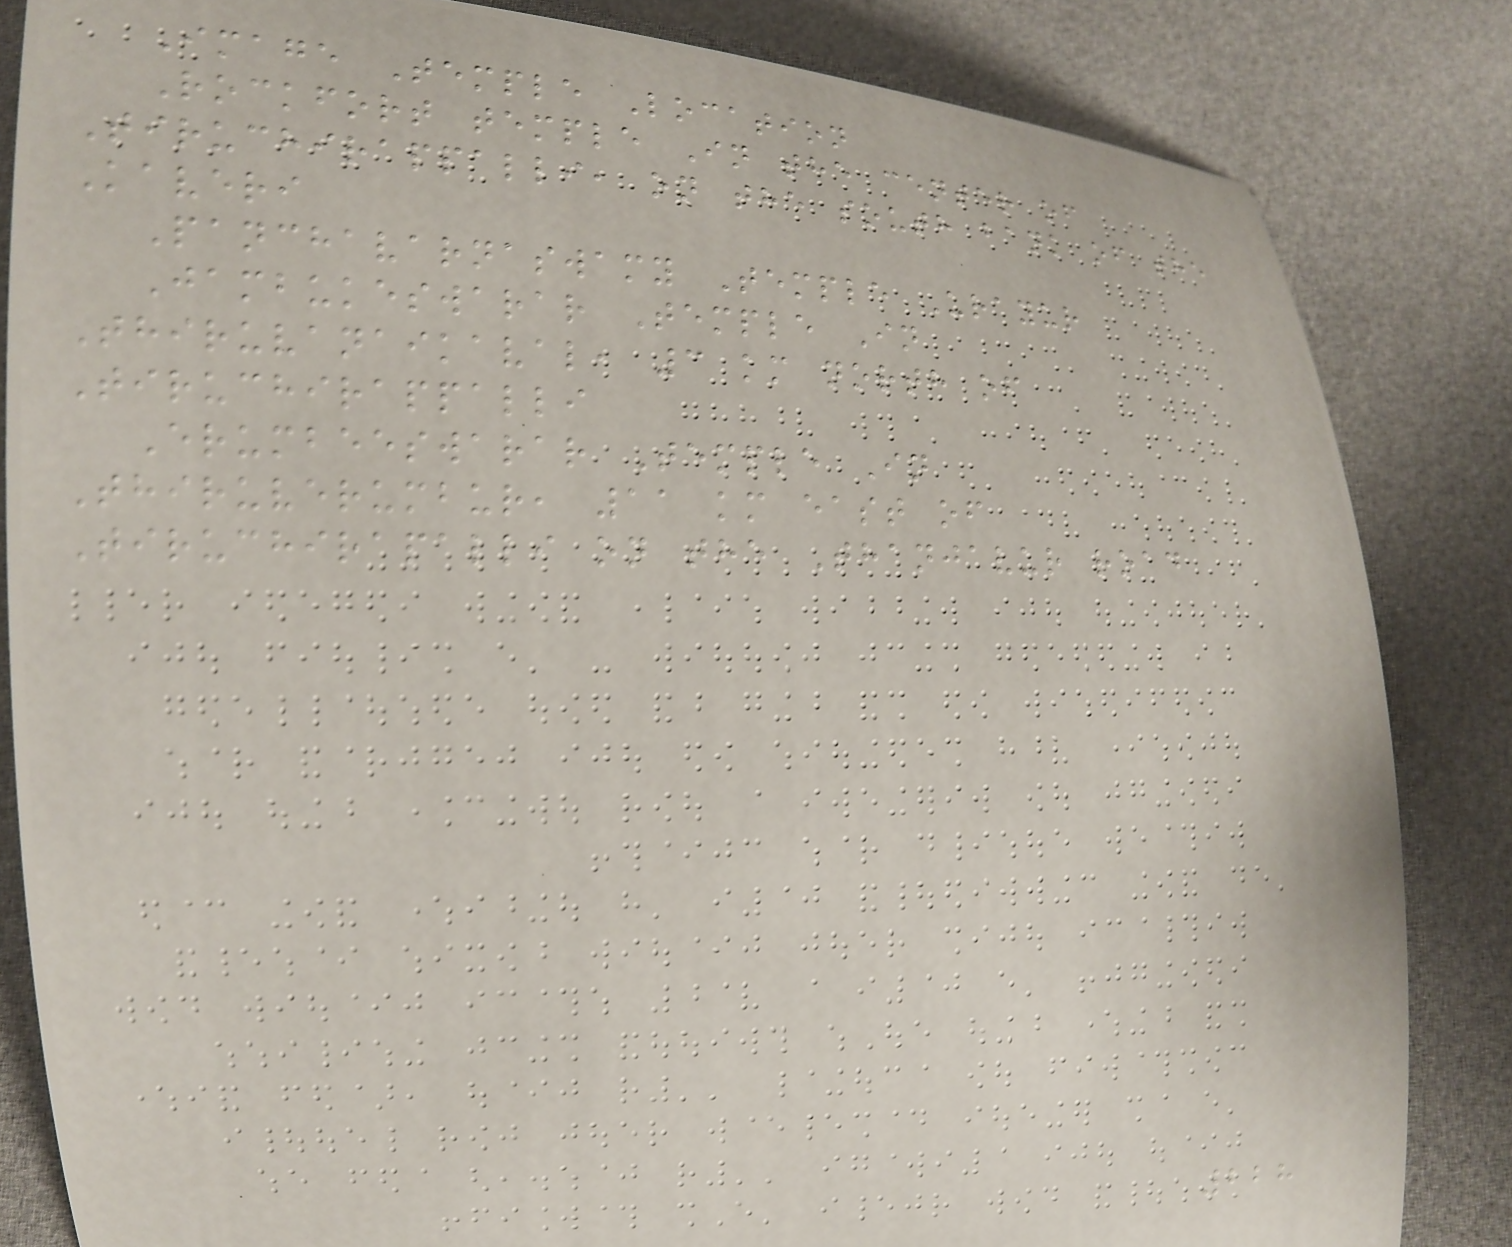Image Temple Location
Rockfort temple In the center of
Tiruchirappalli, on the south bank of the
Kaveri
Panchavarnaswamy Temple Urayur
Jambukeswarar Temple In
Thiruvanaikaval, 3 km north of
Tiruchirappalli
Erumbeeswarar Temple In
Thiruverumbur, 11 km east of
Tiruchirapalli on the Thanjavur road
228
